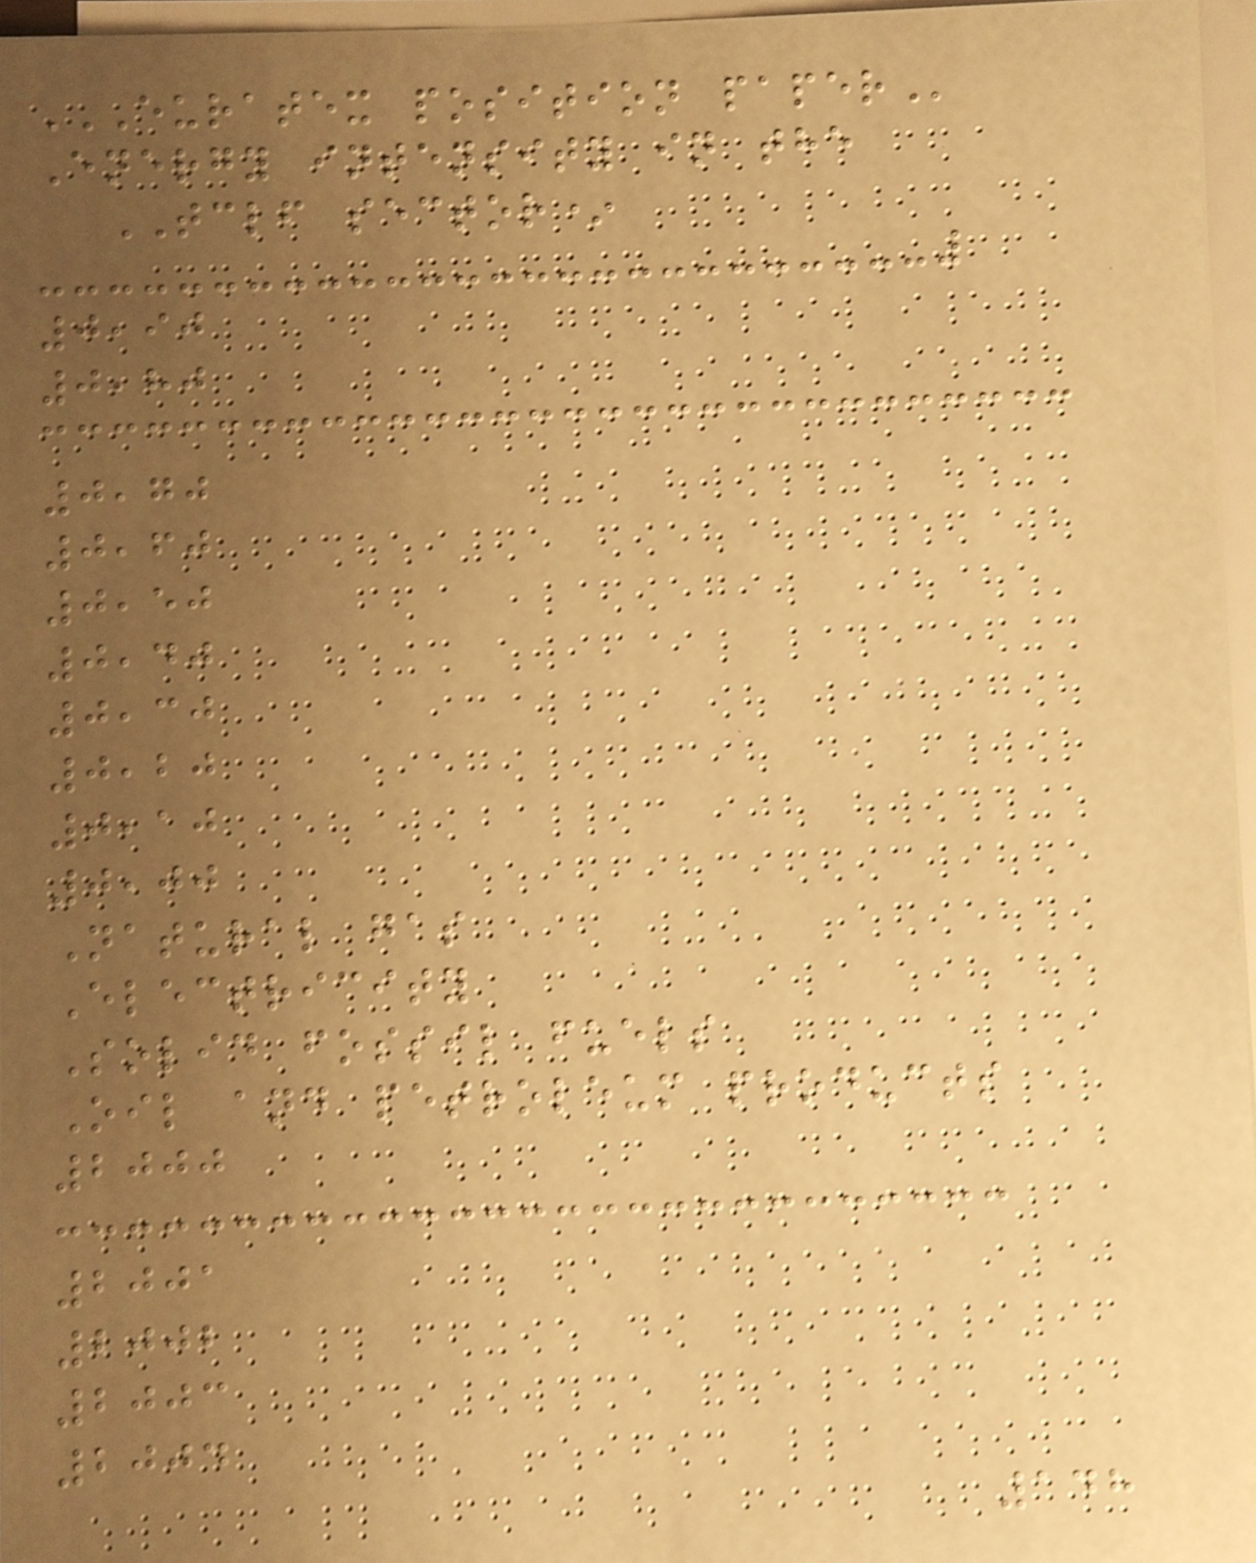EURATEX POSITION PAPER
Energy intensity in the
TCLF sector*
0,90
0,80
0,70
0,60
0,50
0,40
0,30
0,20
0,10
0,00
Natural gas
Electricity
Solid fossil fuels
Oil and petroleum products
2000
2001
2002
2003
2004
148
